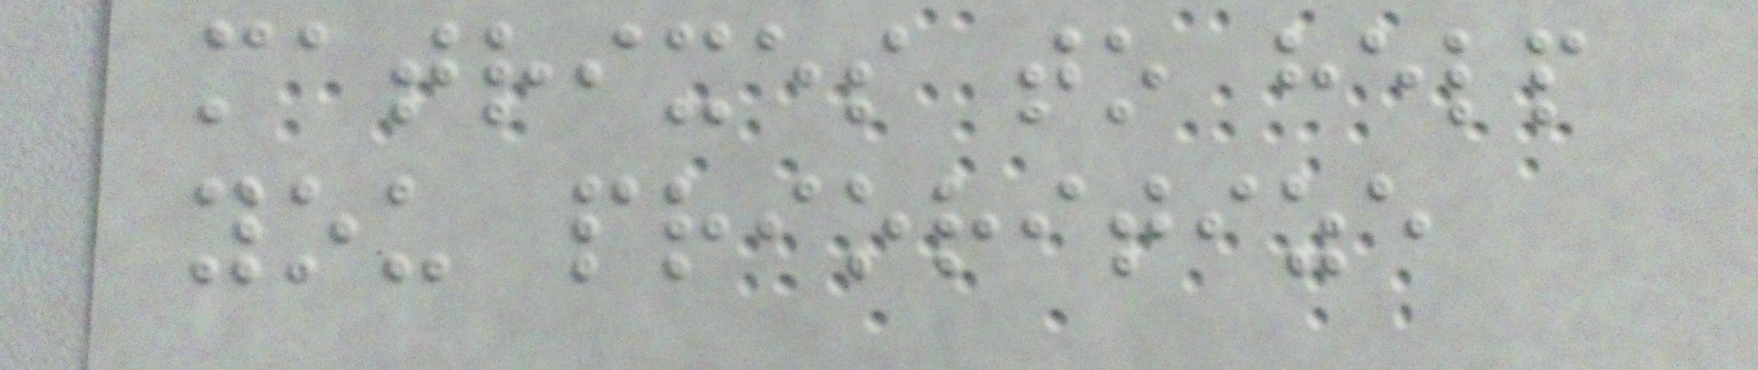matrixes to help
you prioritize
